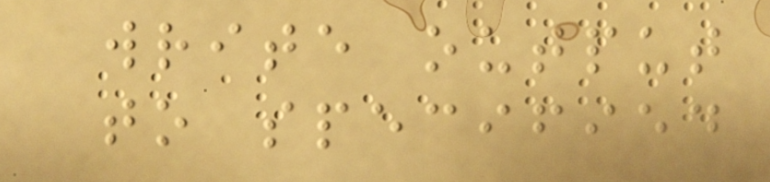write output
to specified
